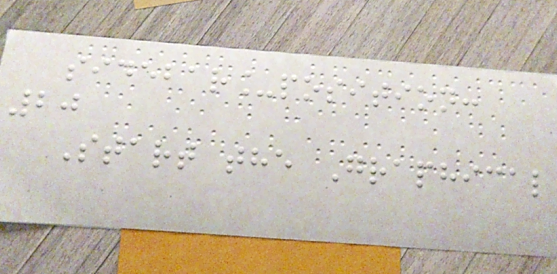sidebar_position:
20
Start the Graphical
